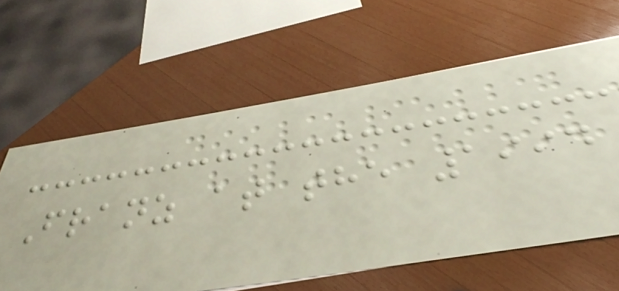Franz at the 1994
